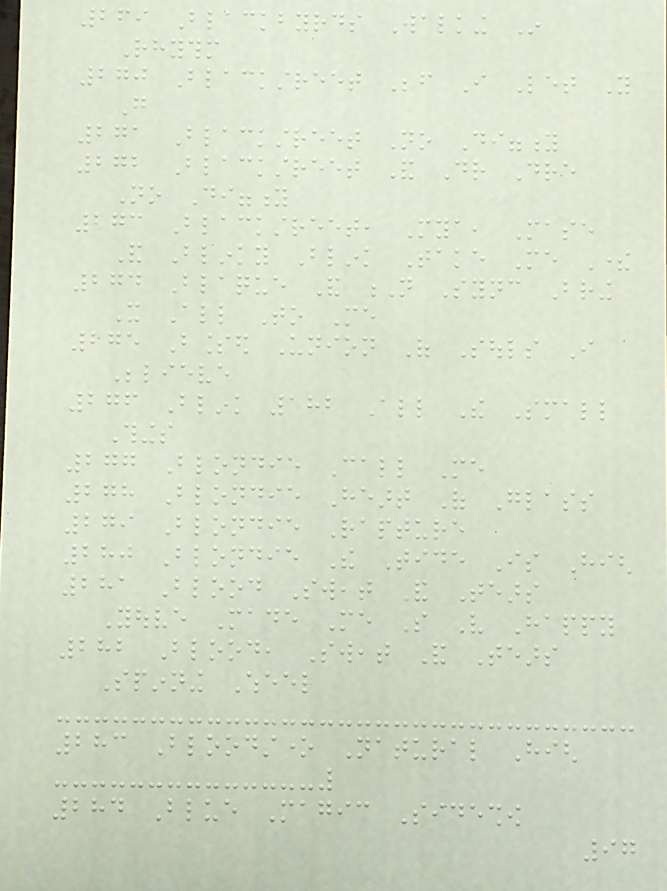269 Blackbyrds Walking In
Rhythm
270 Blackstreet Before I Let You
Go
271 Blackstreet No Diggity
272 Blackstreet And Dr Dre
No Diggity
273 Blackstreet, Mya, Mase
And Blinky Blink Take Me There
274 Blaque And N Sync Bring
It All To Me
275 Blessed Union Of Souls I
Believe
276 Blink 182 All The Small
Things
277 Blondie Call Me
278 Blondie Heart Of Glass
279 Blondie Rapture
280 Blondie The Tide Is High
281 Blood Sweat And Tears
Youve Made Me So Very Happy
282 Blood, Sweat And Tears
Spinning Wheel
283 Bloodstone Natural High
284 Blue Magic Sideshow
97
